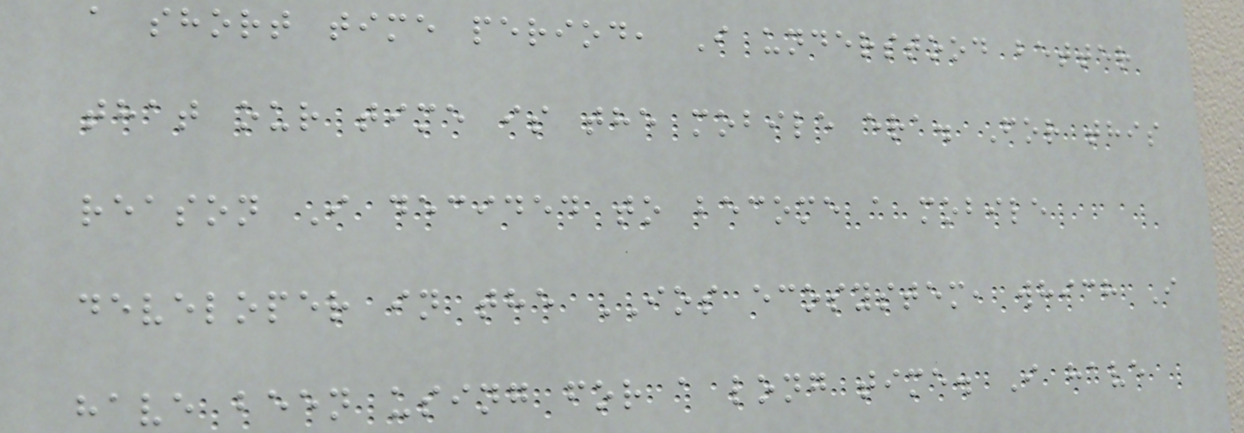a short time period, I understood better
that our time is the mobile era. For this
reason I decided to become a mobile
developer in the IOS ecosystem, which I
have been using for a long time. I have
